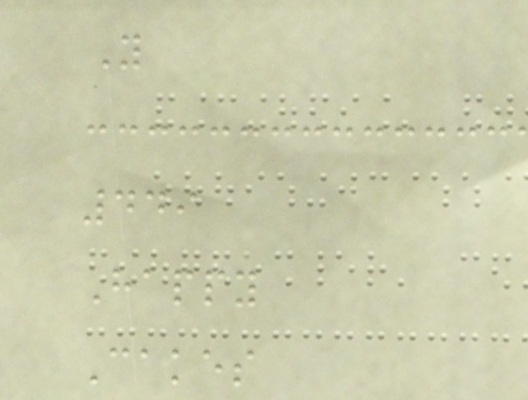Y
449
Happy
Cakes
